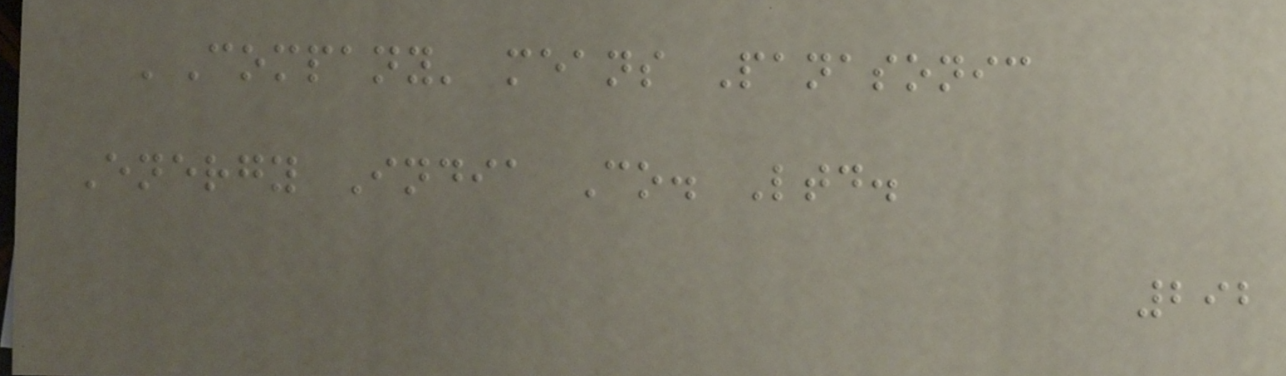'Company' means Panasonic
Energy India Co. Ltd.
292
